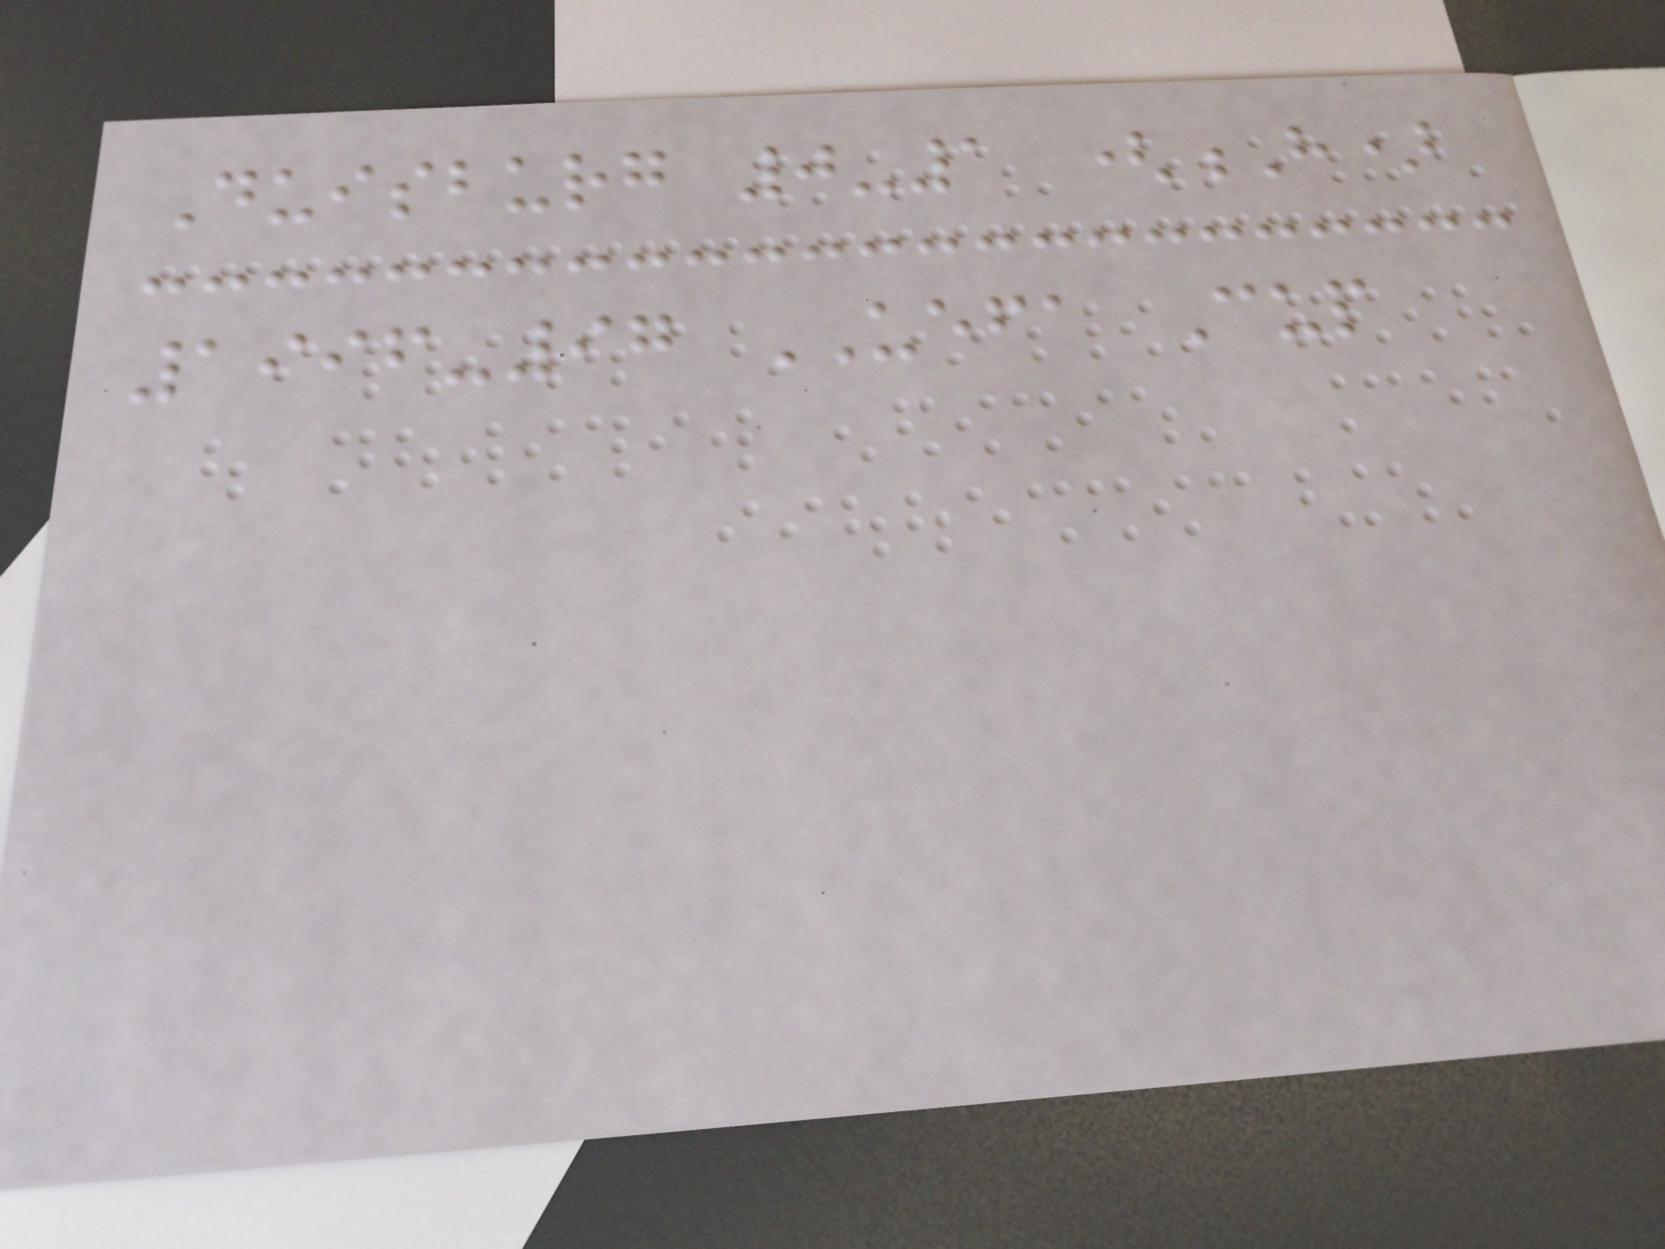Duisburg 0-1 (H)
1996-97 UEFA Cup
